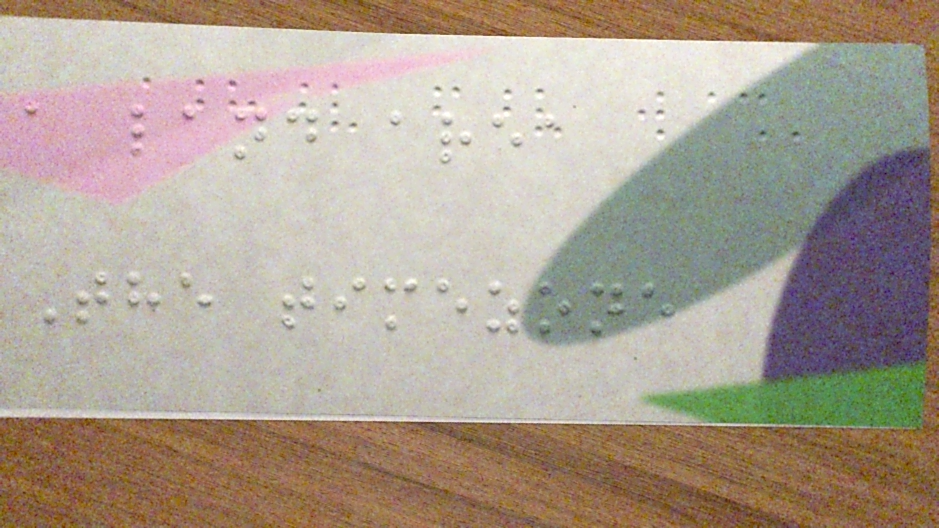a land area
The timezone
